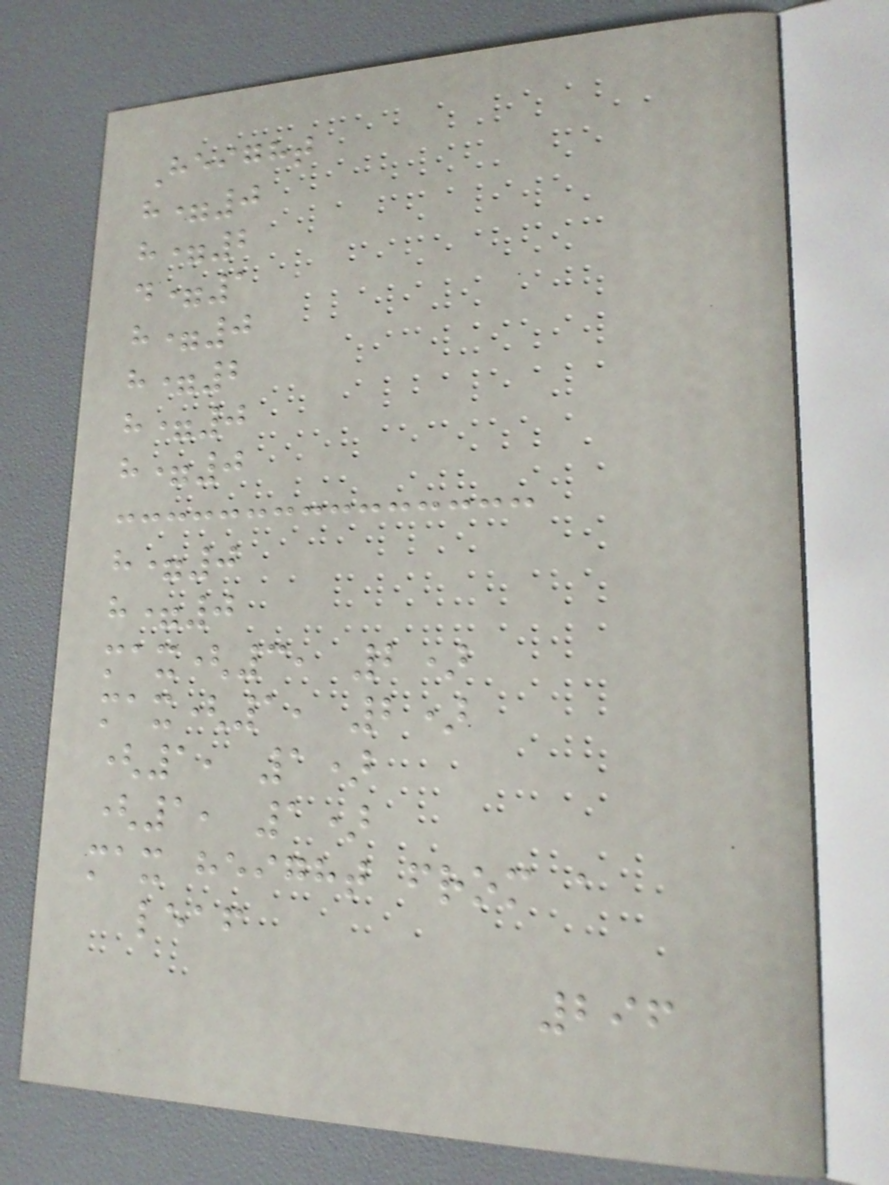Height
h=0
h=2
d=1
h=0
h=2
h=0
h=0
h=0
h=0
max(3, 2)
max(1, 2)
(1, 1)
(1, 1)
max height from a
leaf
296
